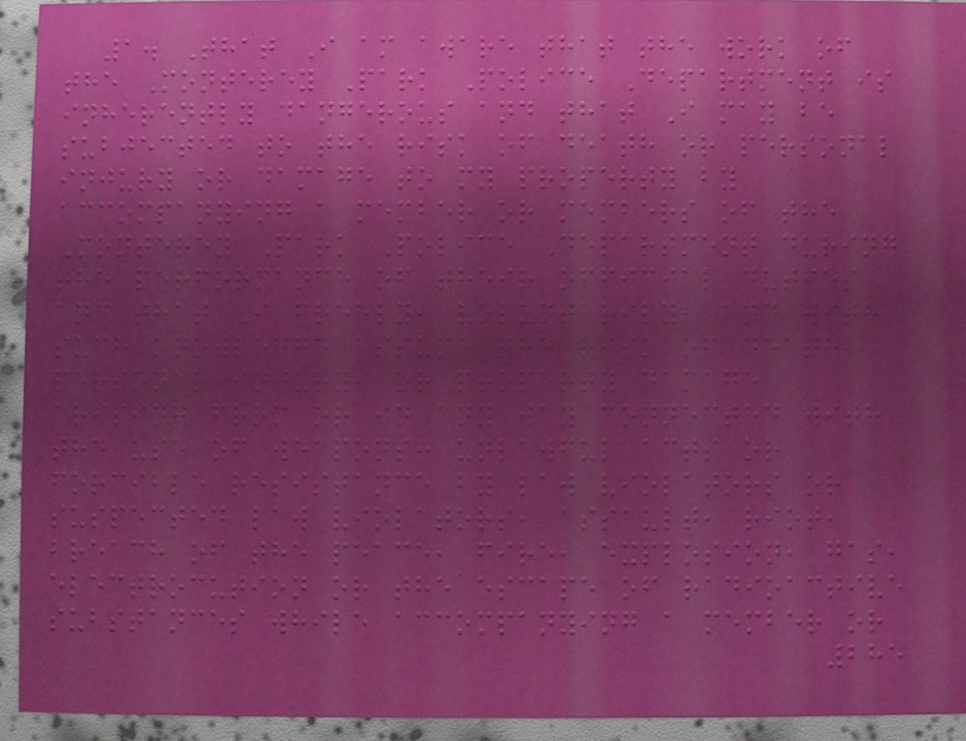1. That I am aware that the work of
the Monterey Park Police Department is
inherently dangerous and that I may be
subjected to the risk of death or personal
injury or damage to my property by
accompanying a member or members of the
Monterey Park Police Department during
the performance of their official duties
and that I freely, voluntarily, and with
such knowledge assume the risk of death,
personal injury, or property damage
arising from or in any way connected with
the use of weapons: unlawful acts or
forcible resistance by law violators or
suspected law violators, assault, riot,
breach of the peace, fire, explosion, gas,
electrocution or the escape of radioactive
substances while accompanying a member or
285
